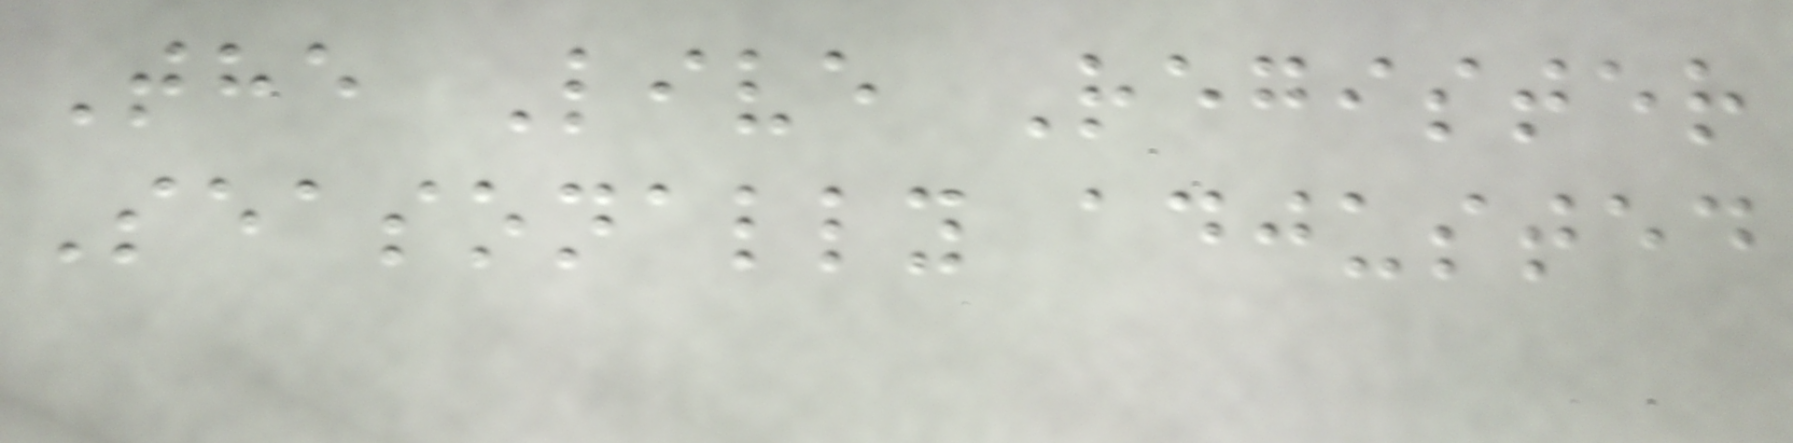The Live Register
Seasonally adjusted
